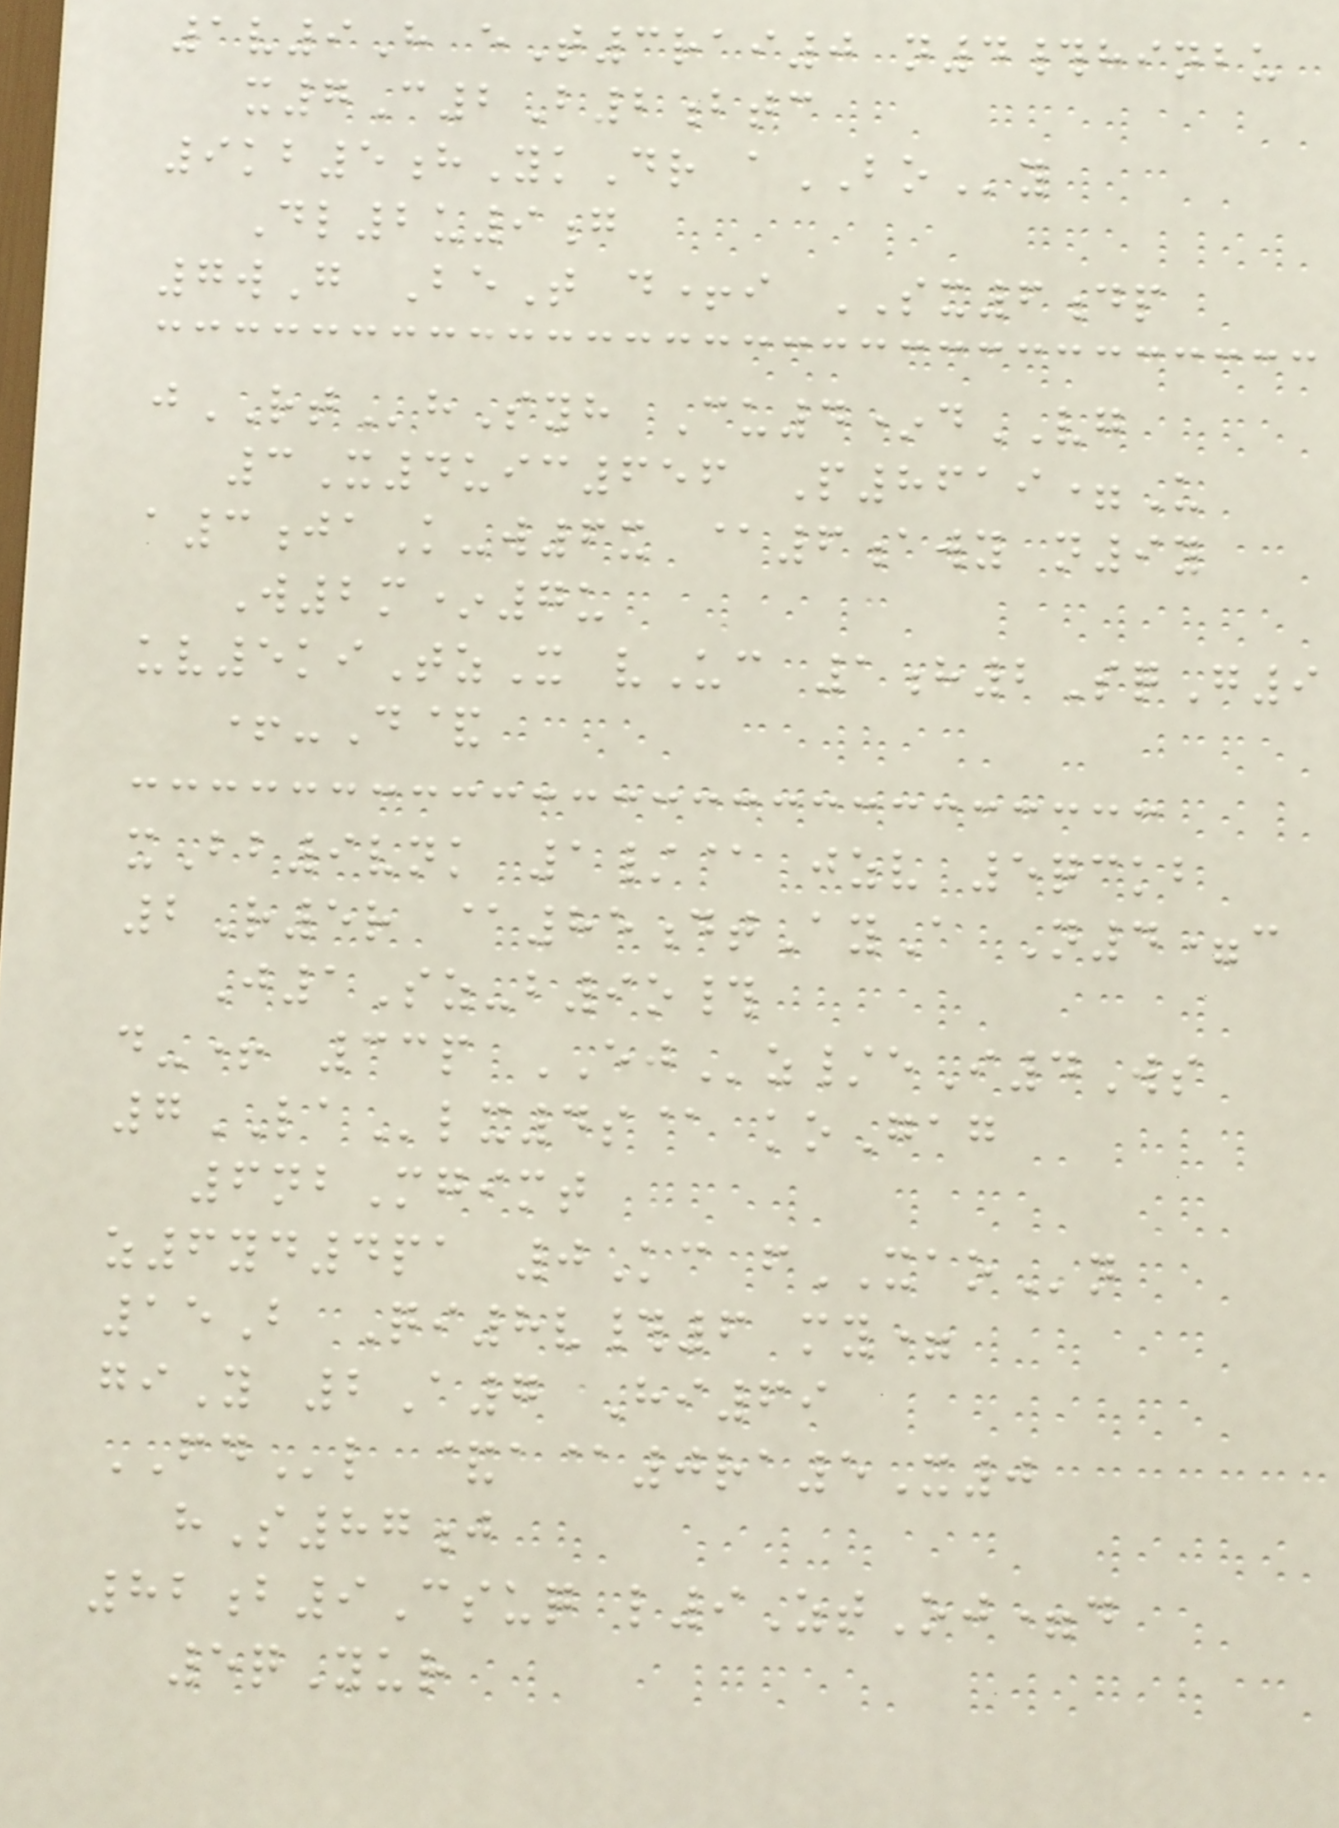1v9H eT3rai0 n4#hinbu
x7C2B2btc
9kb5hYkDr aBOy
Dl2u9g
7wG BeT d+i SX6dp
jRThSyh Cu4*dVG
3X4uic656 P8619=U
a3jaK-w6x @6awy n9y
W2m*7u
uv5kiTzX vUc 1h2SqG9
+-D&
xBb9vnk 1/@ jzv 5qckb
2R5r @85dtAyA N4=c
J1Sz-b9o#
d-+ 33p EJz/eI4Ws
7LAlx4s@ koGag
6nbMgimt
z6yd4pa 0Kc fXAOn
15B Qi8v#6 my=
giY 2A7 Hi69
FDl &a@0ra5X0
hS87j
82b9Csuq l9ZtOj=d
5qYur
